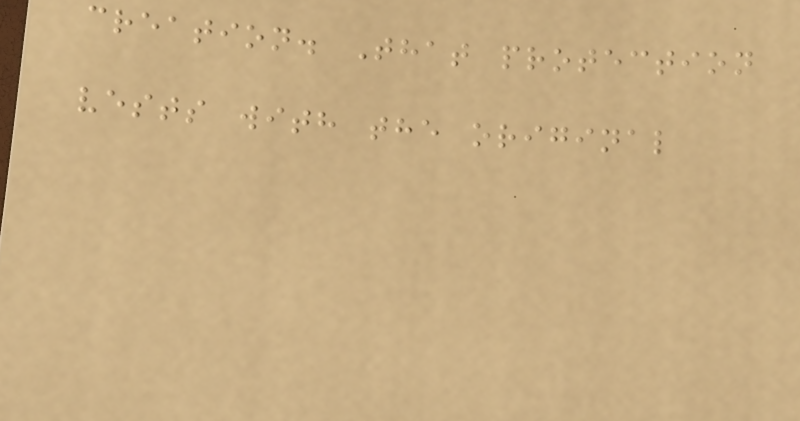creation. That protection
vests with the original
